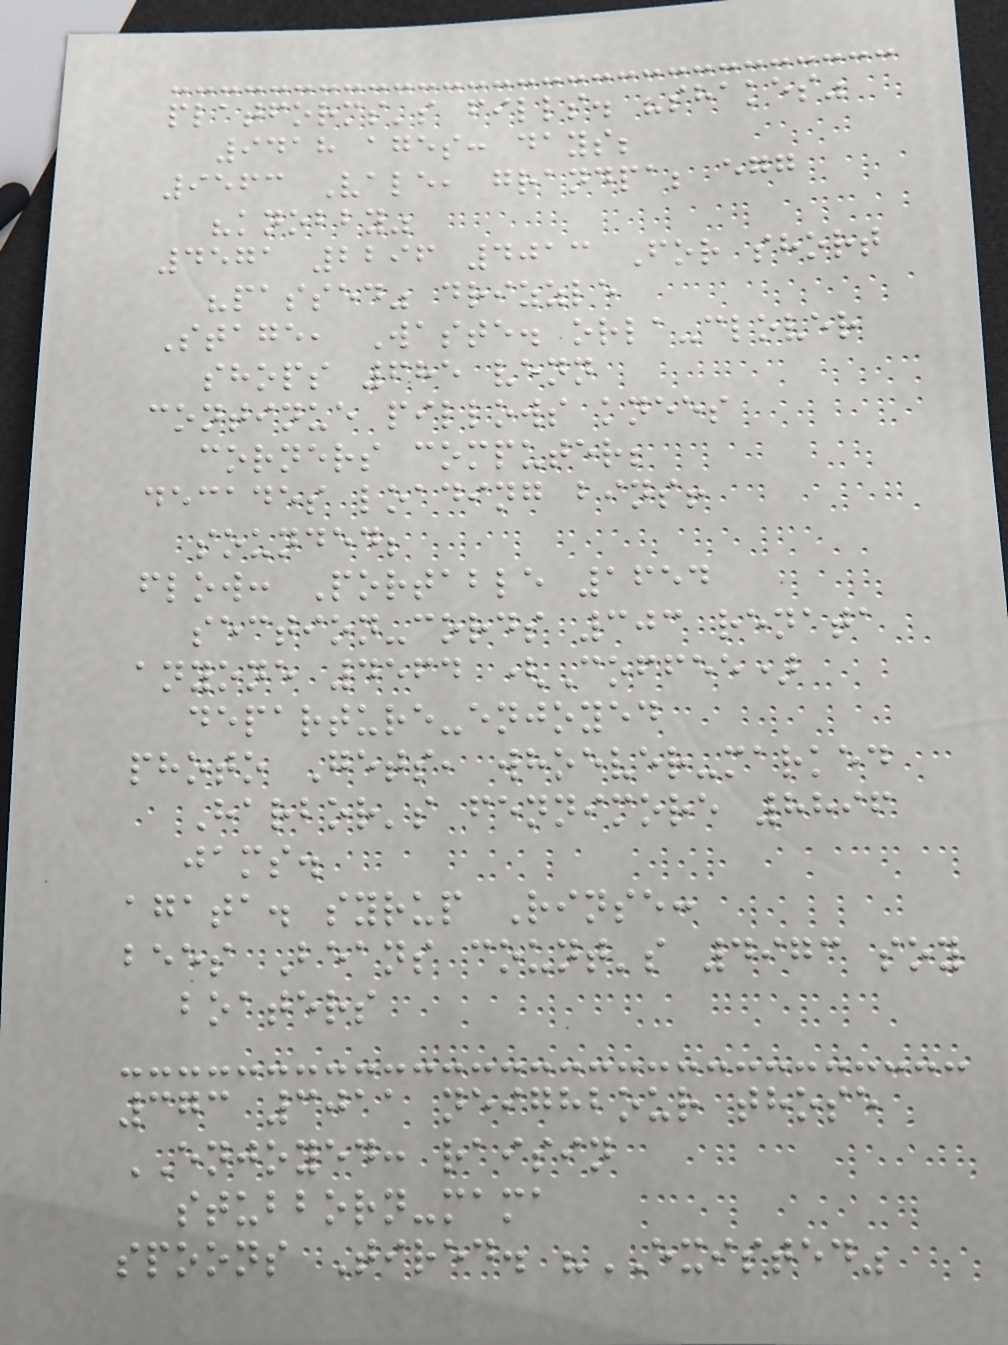platforms's fills. "shakes"
9418 ages: days;
9563 Vale, grandpa; egg
"knobby"
4571 2296 4013 For short
"passed" drizzle
Stage, Waste. orla-clover
shops 685 venn
continue pillows knees
corners computer;
decades loading bins!
sounded;
flow: Portable 1654
section-cords 303 renata
anyone 4564 (Coffee)
departure-enjoyed
photo Gets, whoever-marked
Harbor's fennimore 8896
jams.
agata. syrup Rinse:
bees Beans count's 4973 soy
boaters
373 3011 neighbour those
ENJOYED: raisin
stubborn-mama
spoons Tired. "EXISTED"
